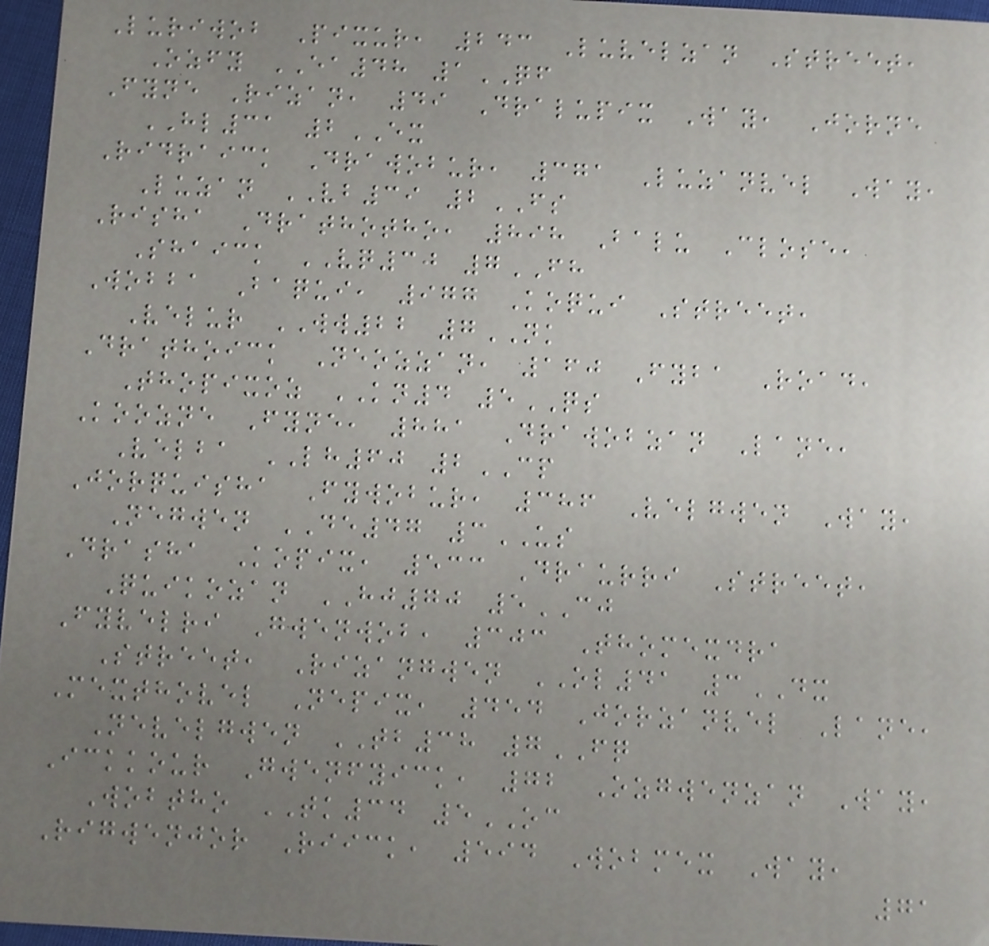Luriwob Pixur, 243 Luvelzan Street,
Ozfy EA48 1QF
Fyne Rizan, 49 Dralupix Way, Jorne
HL31 2EX
Ridraick Drawobur, 371 Luzanvel Way,
Luzan VB39 2FS
Risha Drathotho, 898 Balu Close,
Shaick VQ30 7FH
Wobba Baqui, 977 Koqui Street,
Velur WW22 7NK
Drathoick Neozzan, 160 Fyba Road,
Thopixoz KN4 5QS
Koozne Fyne, 881 Drawobzan Lane,
Velba LH60 2CP
Jorquisha Fywobur, 386 Velgwen Way,
Negwen DE47 3US
Drasha Kopix, 533 Draurri Street,
Quikozan HJ70 5CJ
Fyvelri Gwenwob, 303 Thomexdra
Street, Rizangwen OL41 3DX
Mexthovel Nepix, 454 Jorzanvel Lane,
Nevelgwen TB38 7FQ
Ickkour Gwenfyick, 72 Ozgwenzan Way,
Wobtho TK34 5OC
Rigwenjor Riick, 594 Wobmex Way,
71
